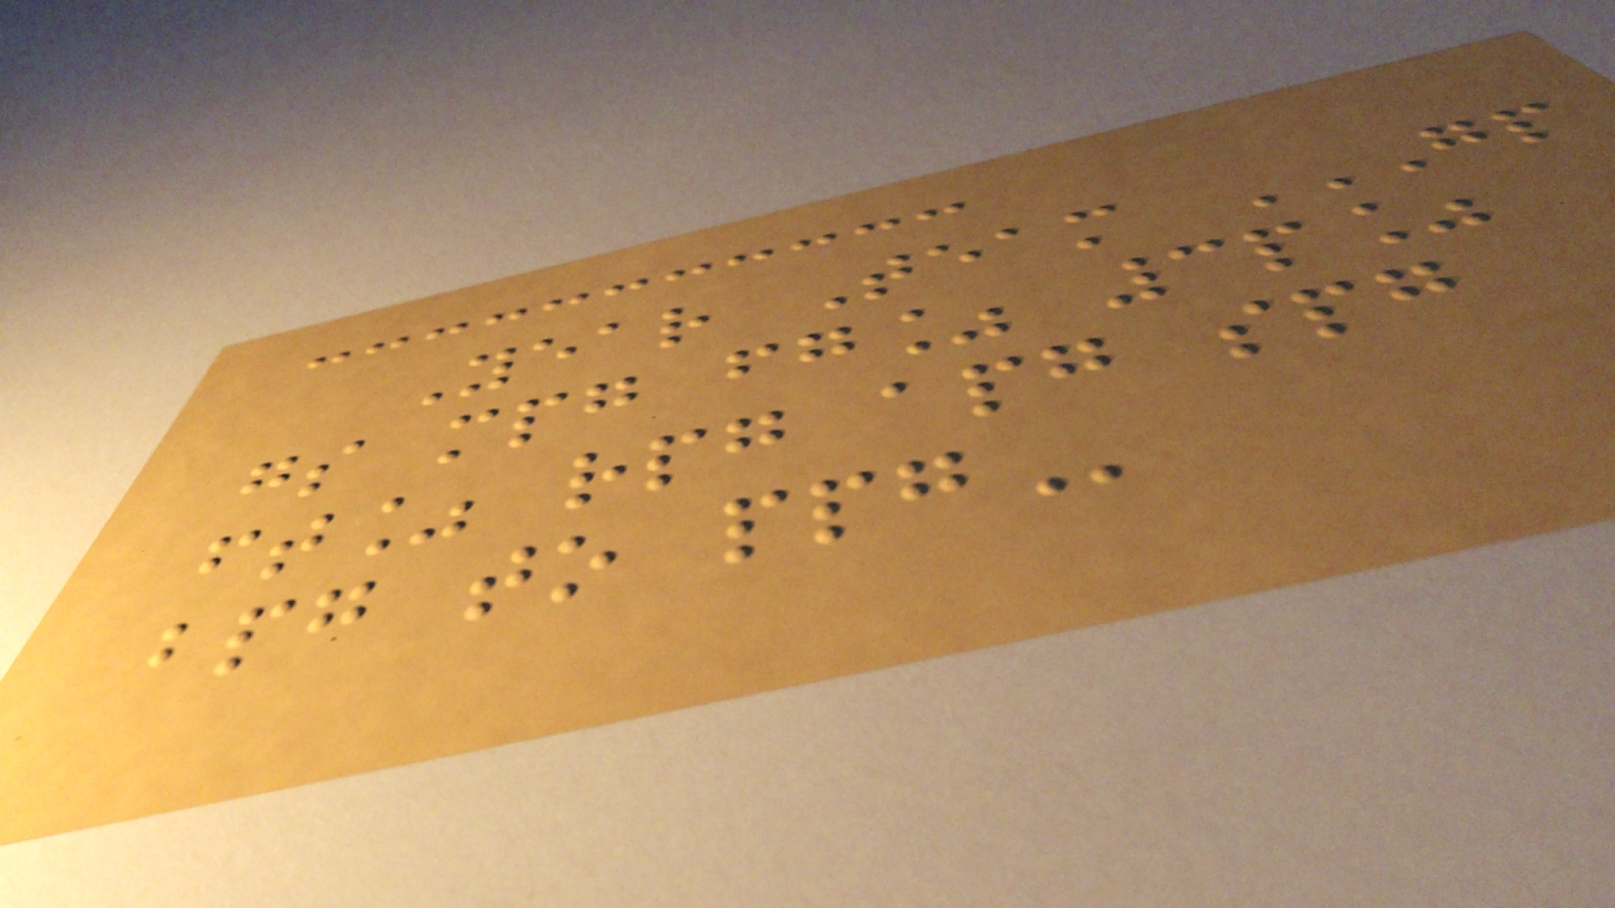Year Team GP
GS MPG FG% 3P%
FT% RPG APG SPG
BPG TO PPG
